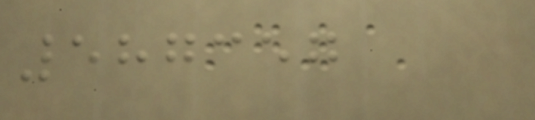587357
